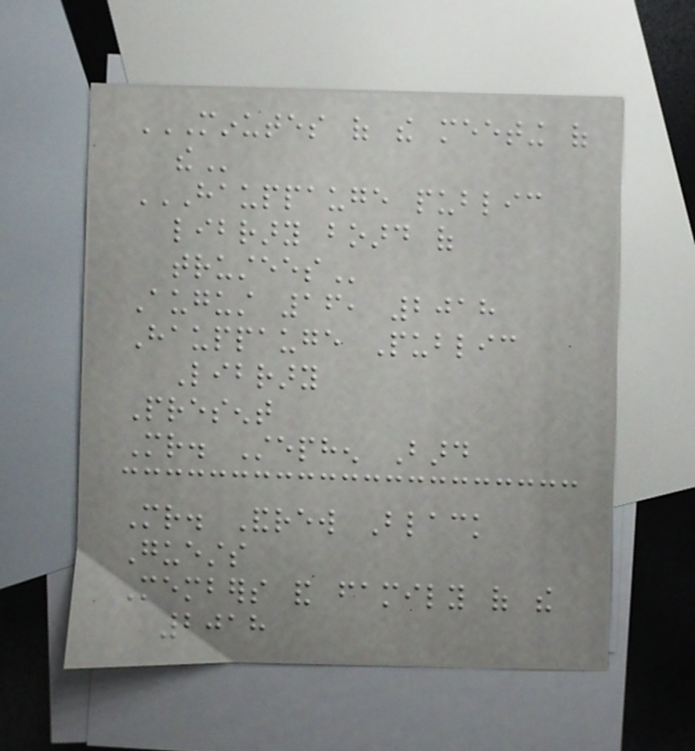MINUTES OF THE MEETING OF
THE
HAUPPAUGE PUBLIC
LIBRARY BOARD OF
TRUSTEES
August 16, 2018
Hauppauge Public
Library
Present
Mr. Stephen Bard
Mr. Andrew Black
Guests
Members and family of the
2018
